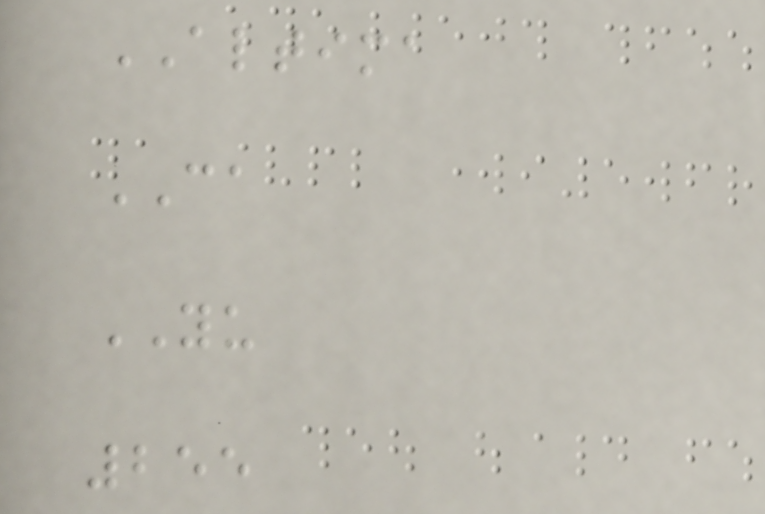ALTIMA
CA
YU
255
